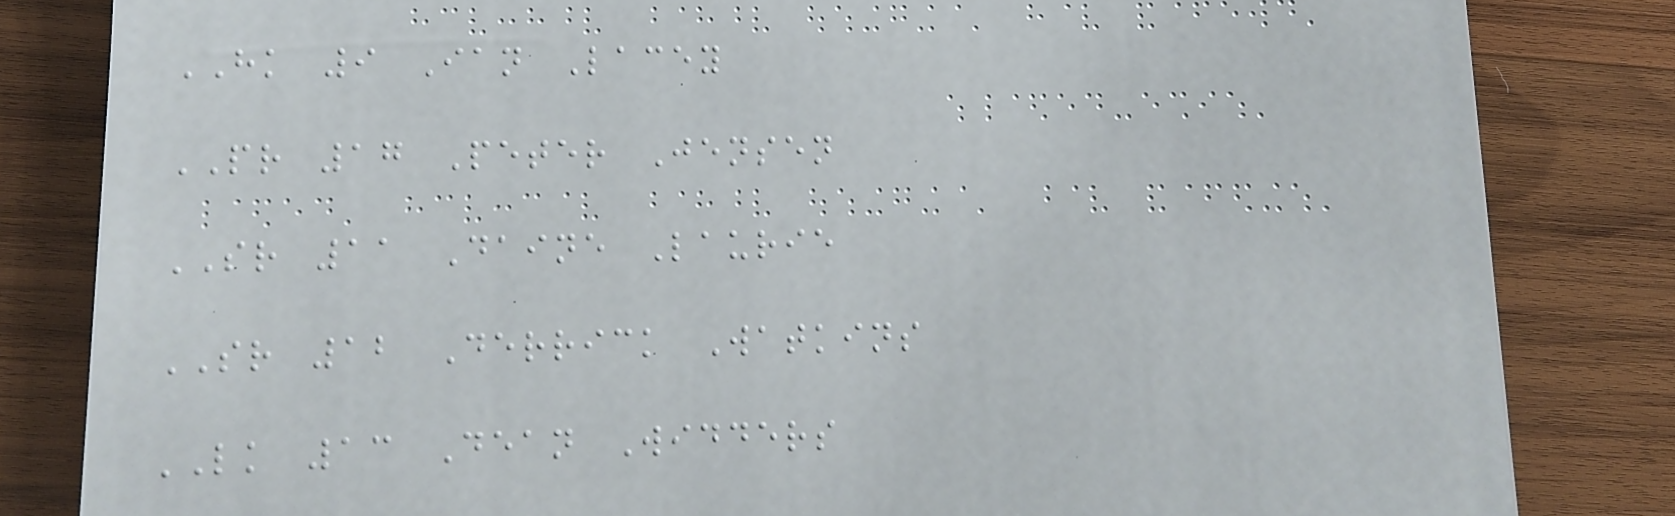HK 9 Ian Lacey
PR 17 Peter Jensen
SR 11 Daine Laurie
SR 12 Derrick Watkins
LK 13 Dean Widders
